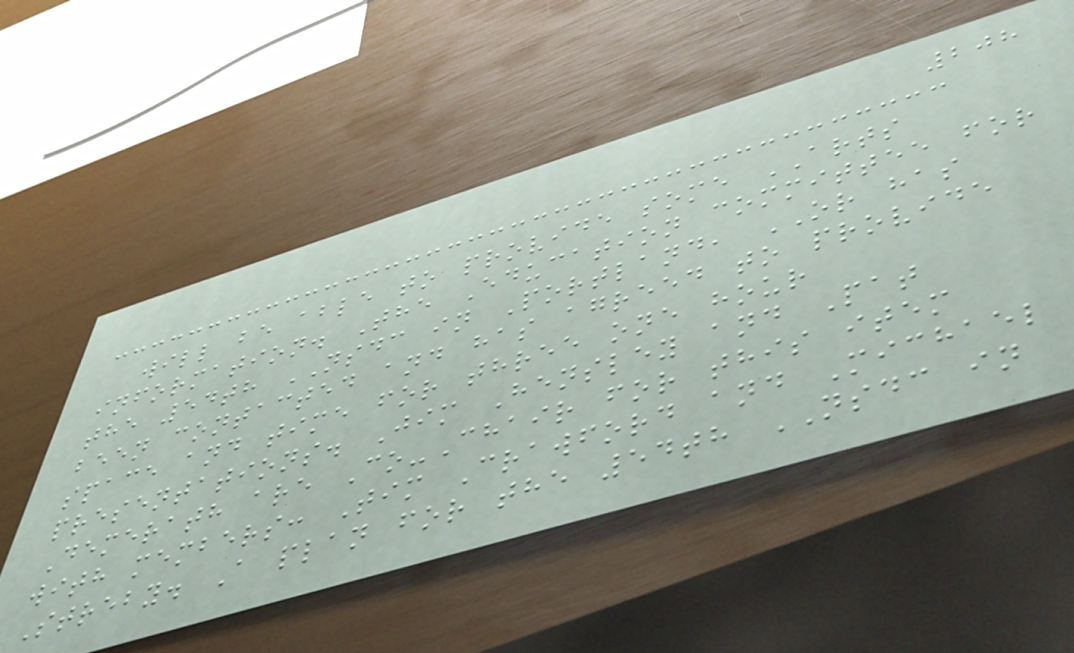208
will be able to provide some ARTS
information. The Education committee for
the 54th NSDC in Portland, OR has
been contacted and has agreed to provide
space and time for three one hour
presentations. Jim Hensley and Pat
Demerath are Co-Chair for this item
with members: Tim Crawford and Michael
Streby. A plan for the 54th NSDC in
